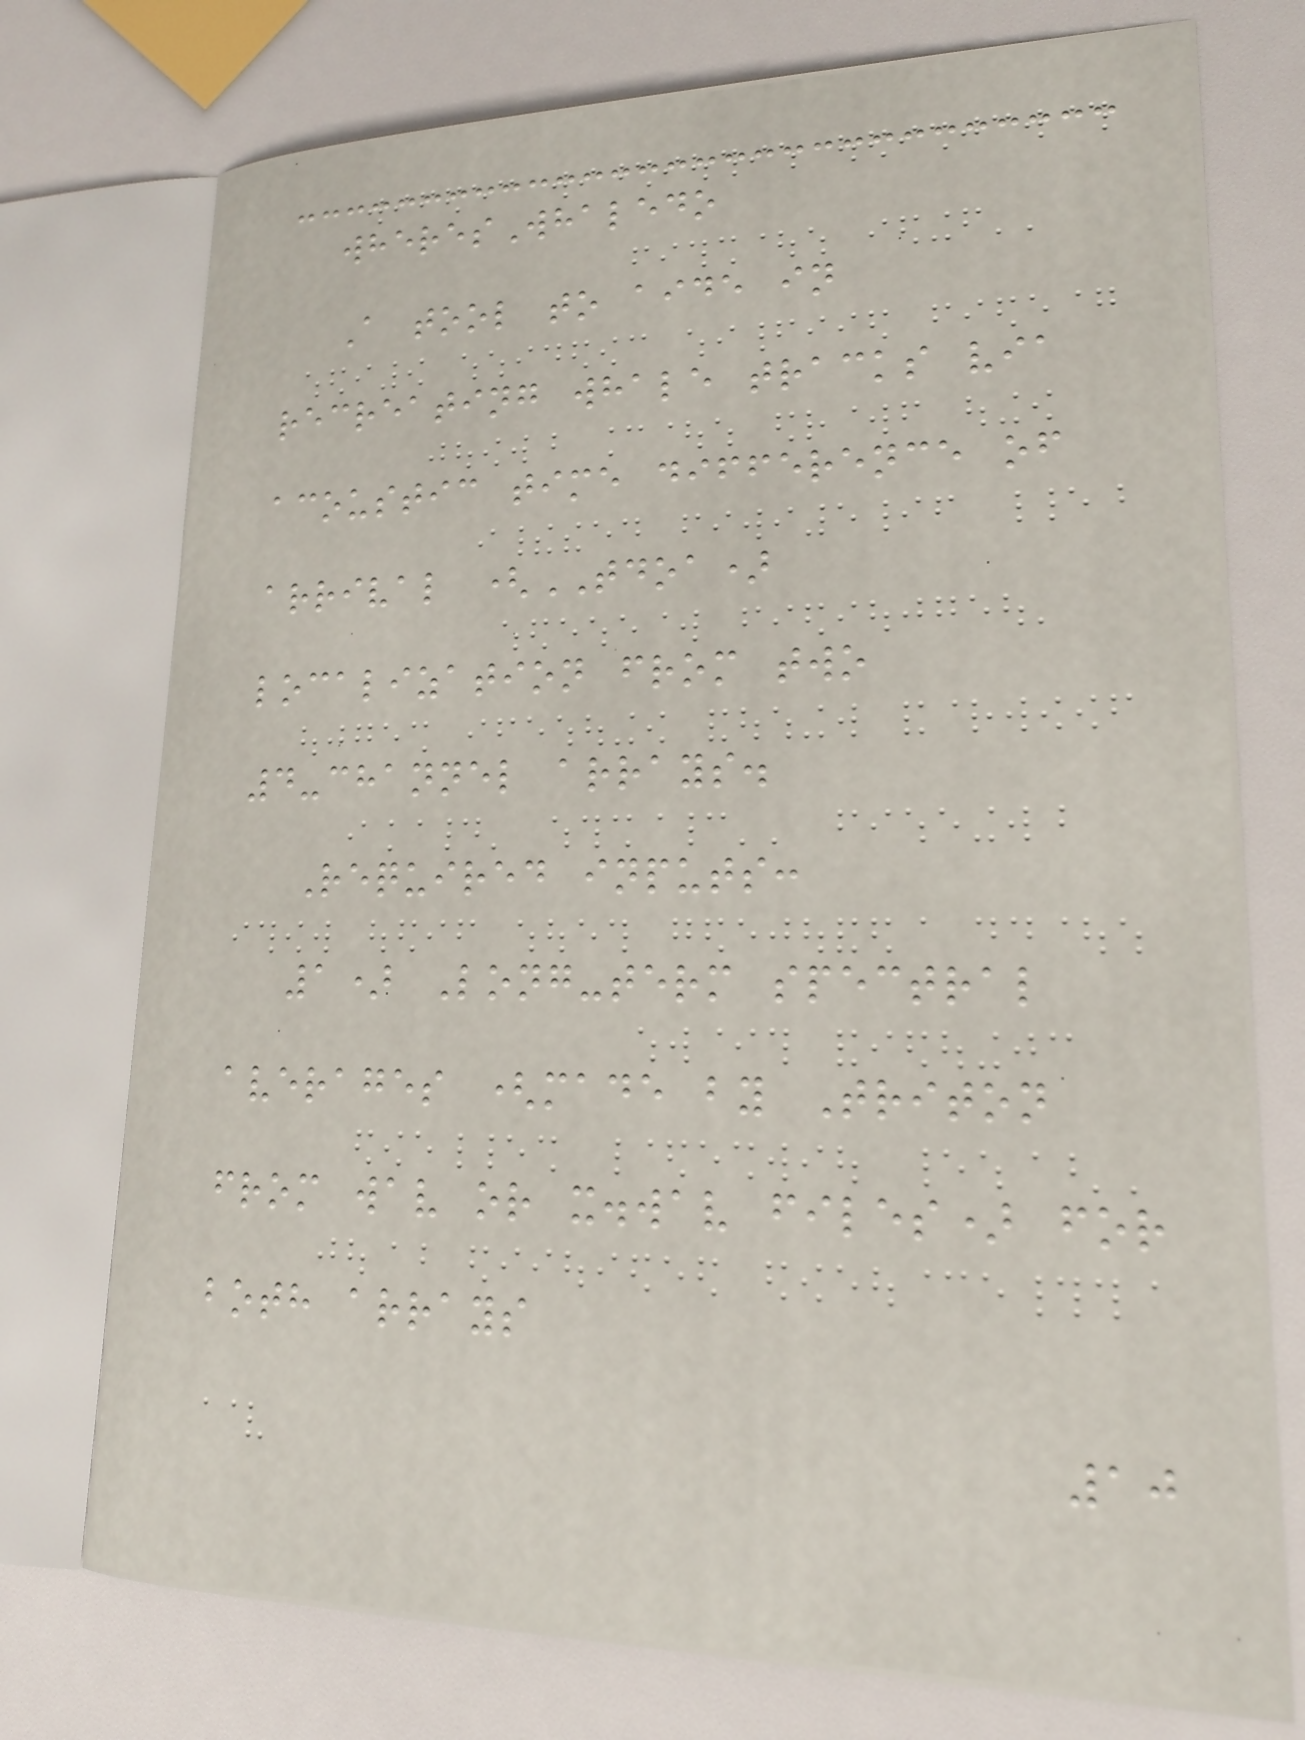wheresWhaledo
A tool to aide in
recreating whale tracks via
acoustic time difference of
arrival (TDOA)
localization from two
4-channel arrays.
Required inputs:
1) Long-term spectral
averages (made by Triton
from wav or x.wav files) for
both arrays
10
